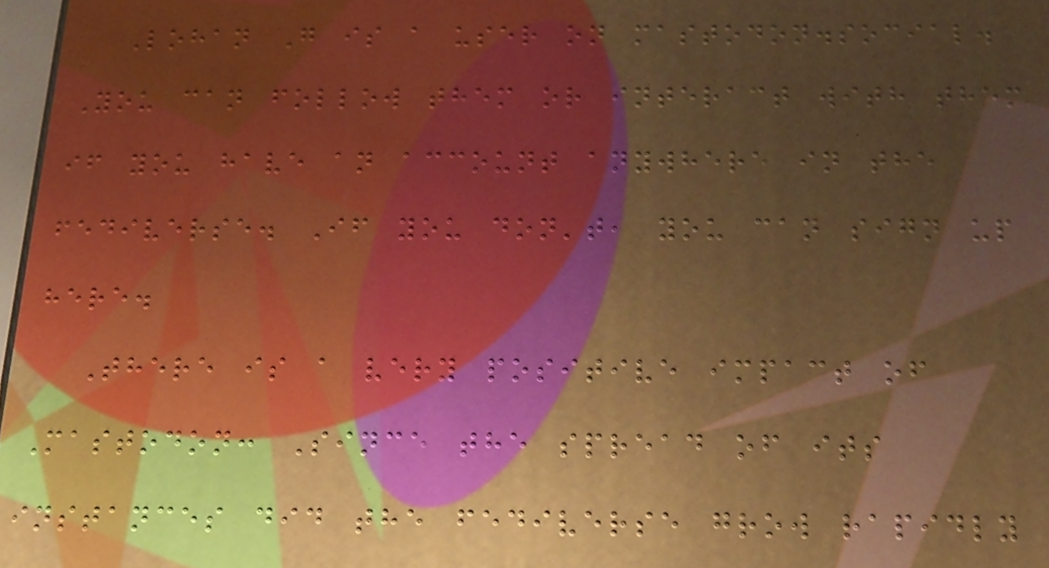Lohan G is a user on mastodon.social.
You can follow them or interact with them
if you have an account anywhere in the
fediverse. If you don't, you can sign up
here.
There is a very positive impact of
Mastodon: Since the spread of its
instances did the fediverse grow rapidly
